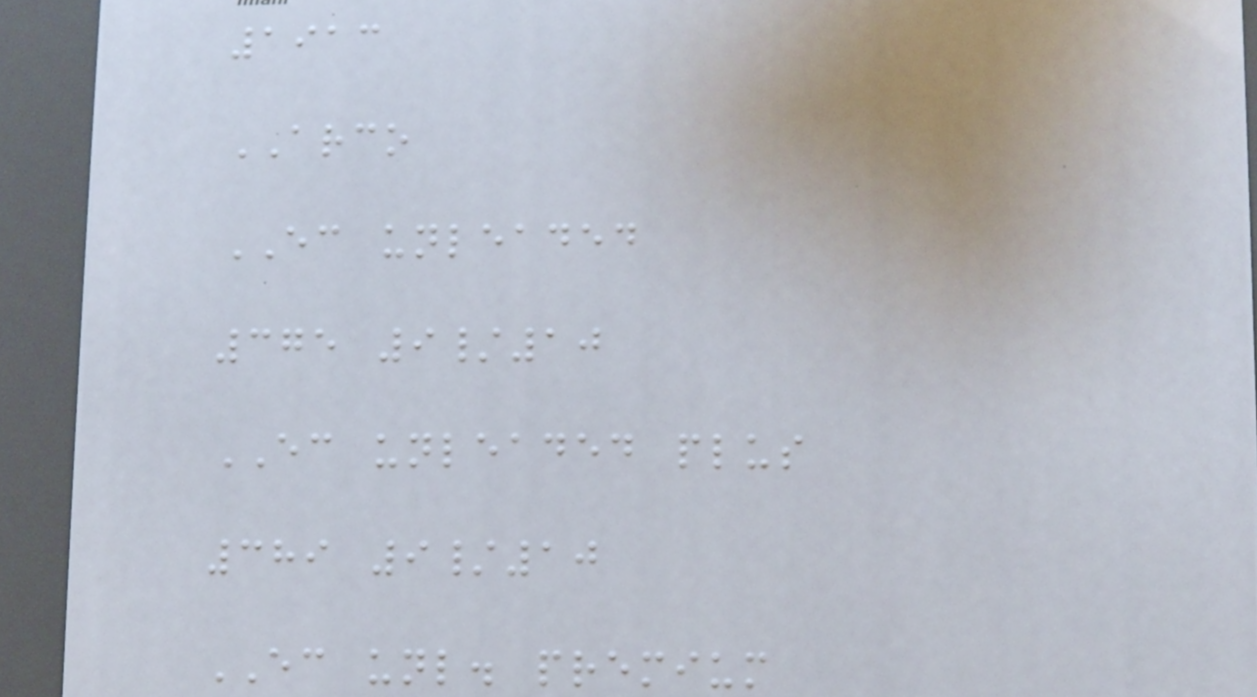1913
ARCO
EC unleaded
375 9/10
EC unleaded plus
389 9/10
EC unl. premium
